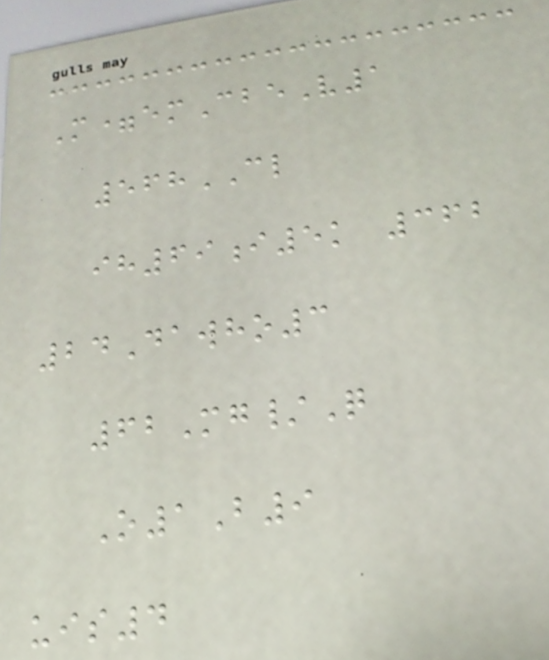M=emCbeV1
568CL
ih69i5k 362
24Dawho3
62Mg/Q
O1B9
uis4
